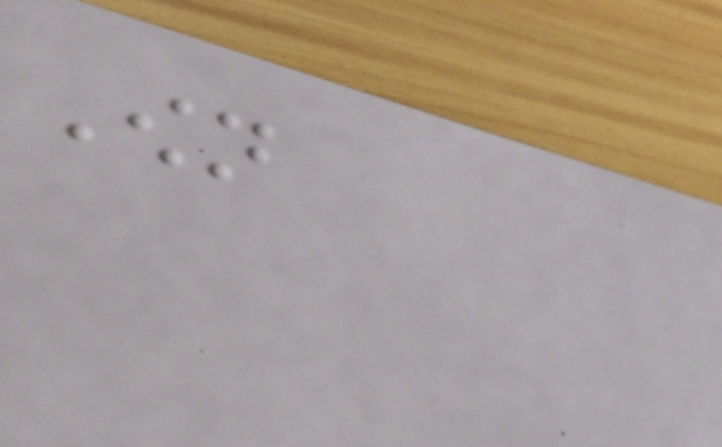Own
